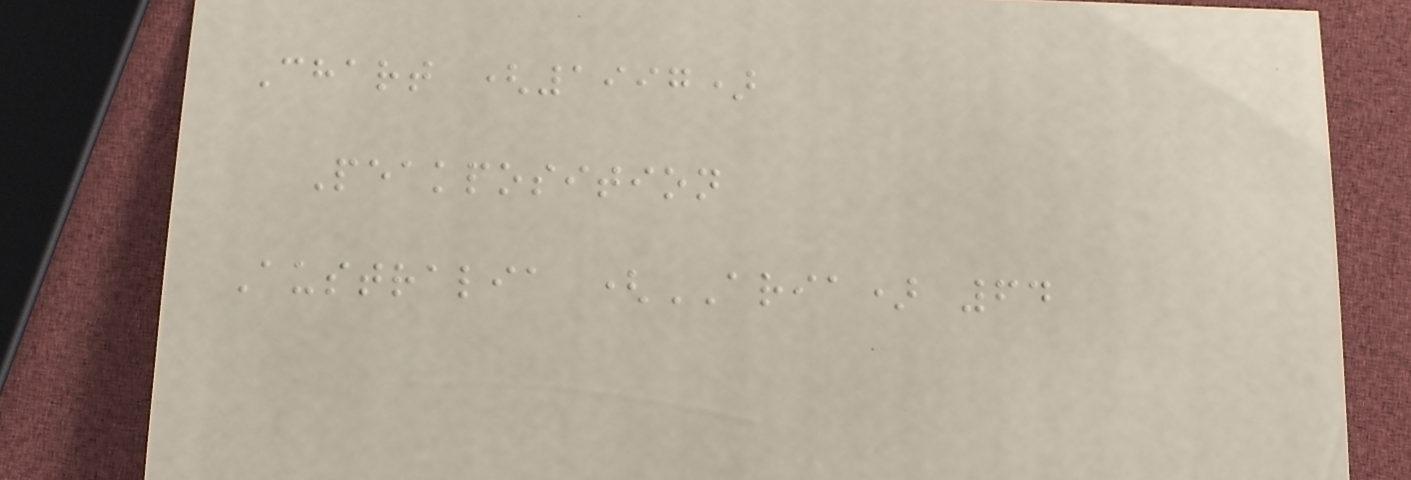Chart (1997)
Peakposition
Australia (ARIA) 64
